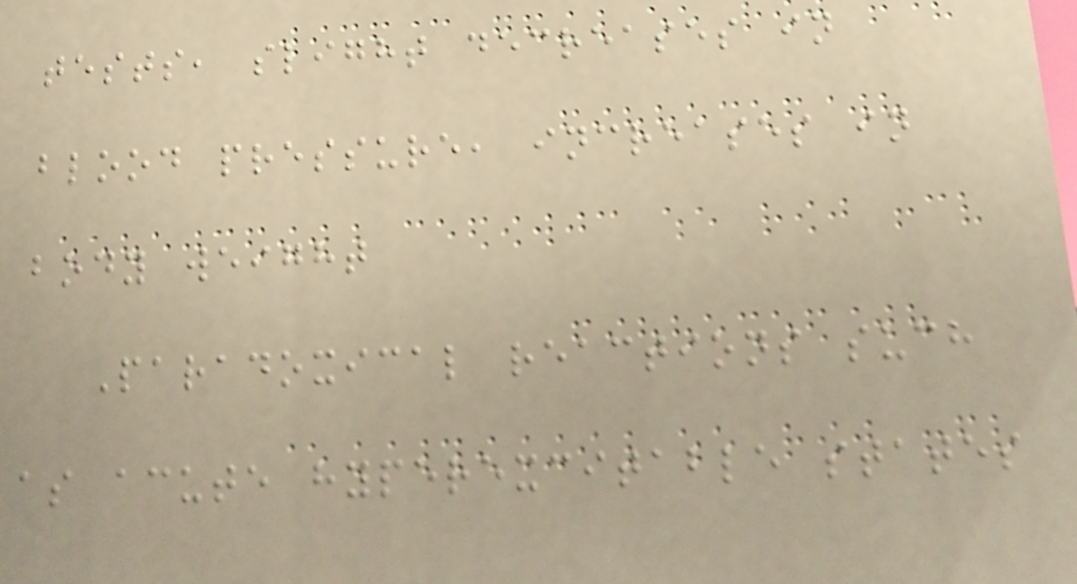tests, slight decreases in
blood pressure, increases in
body weight
Paradoxical reactions such
as acute hyperexcitable states
